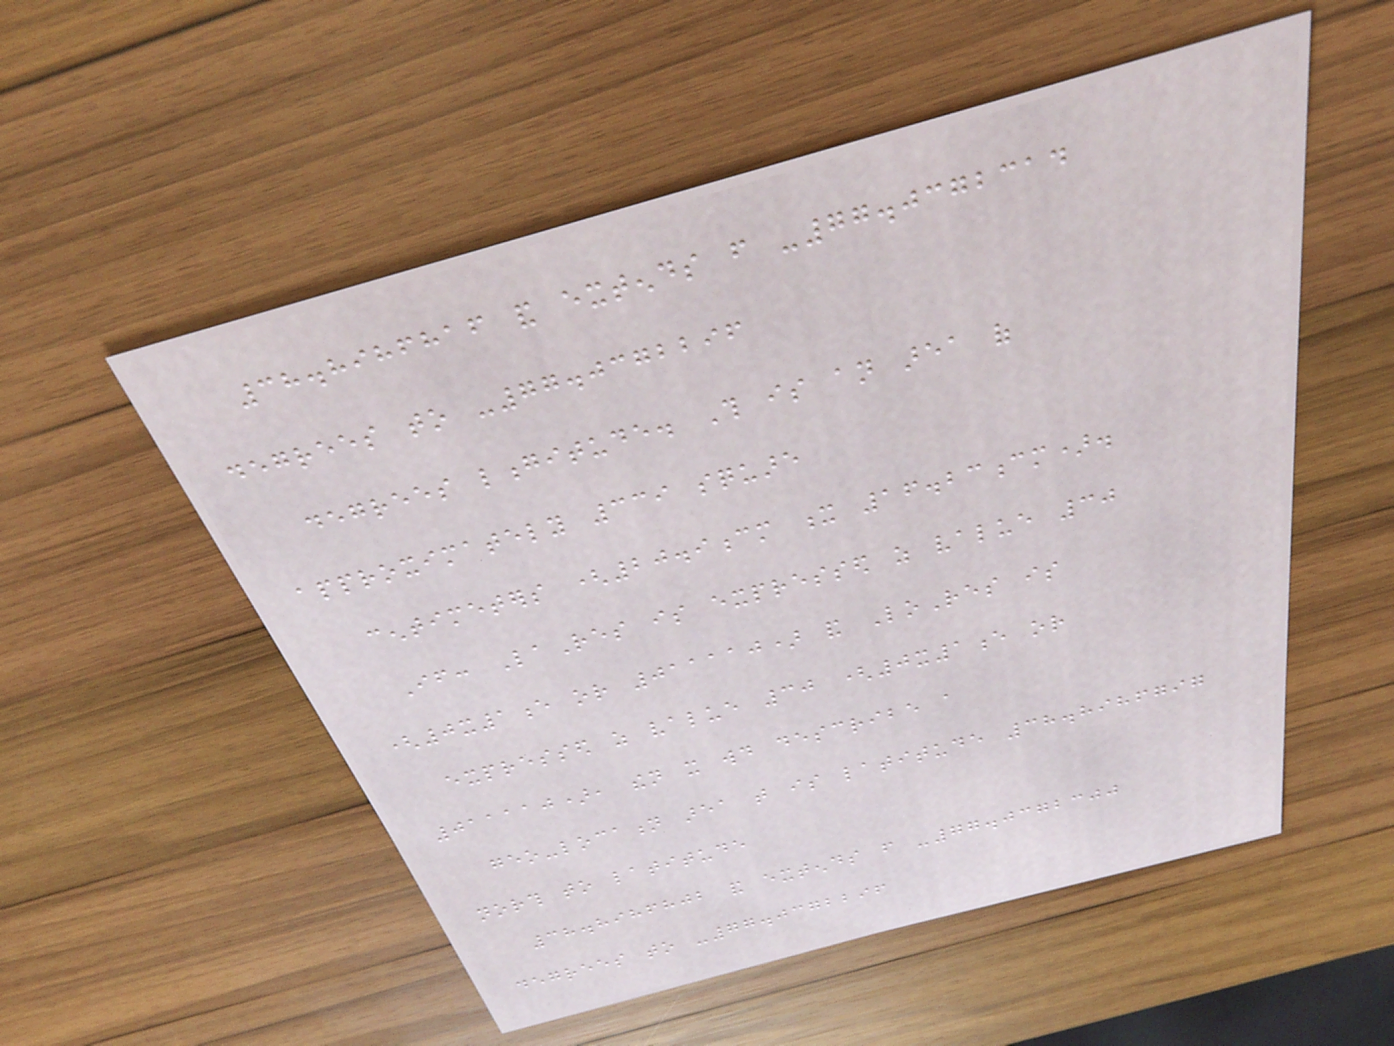38.8986816 and extends from -77.0372314
degrees to -77.0372296
degrees longitude. This is an area of
approximately 339 square
centimeters (20.9cm x 16.23cm).
If: LaRes is expressed as value 30
(0x1e or 011110) and LoRes is
expressed as value 30 (0x1e or
011110), then it would describe a
geo-location area that is latitude 38.8986797
north to latitude
38.8986802 and extends from -77.0372300
degrees to -77.0372296
